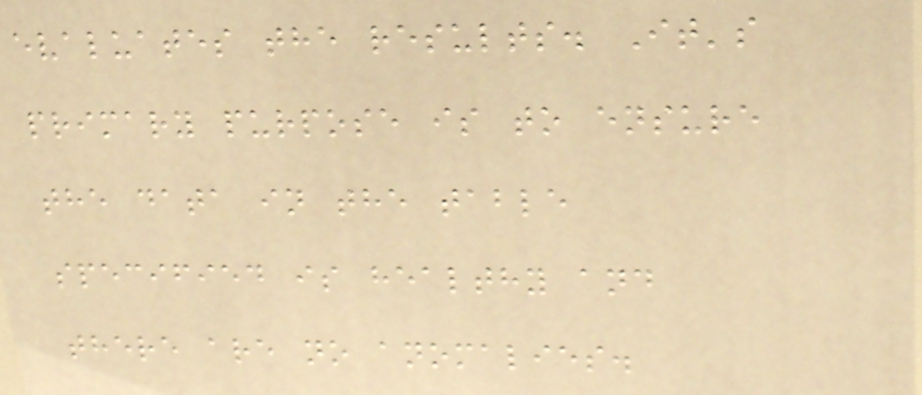evaluates the results. It's
primary purpose is to ensure
the data in the table
specified is healthy and
there are no anomalies.
